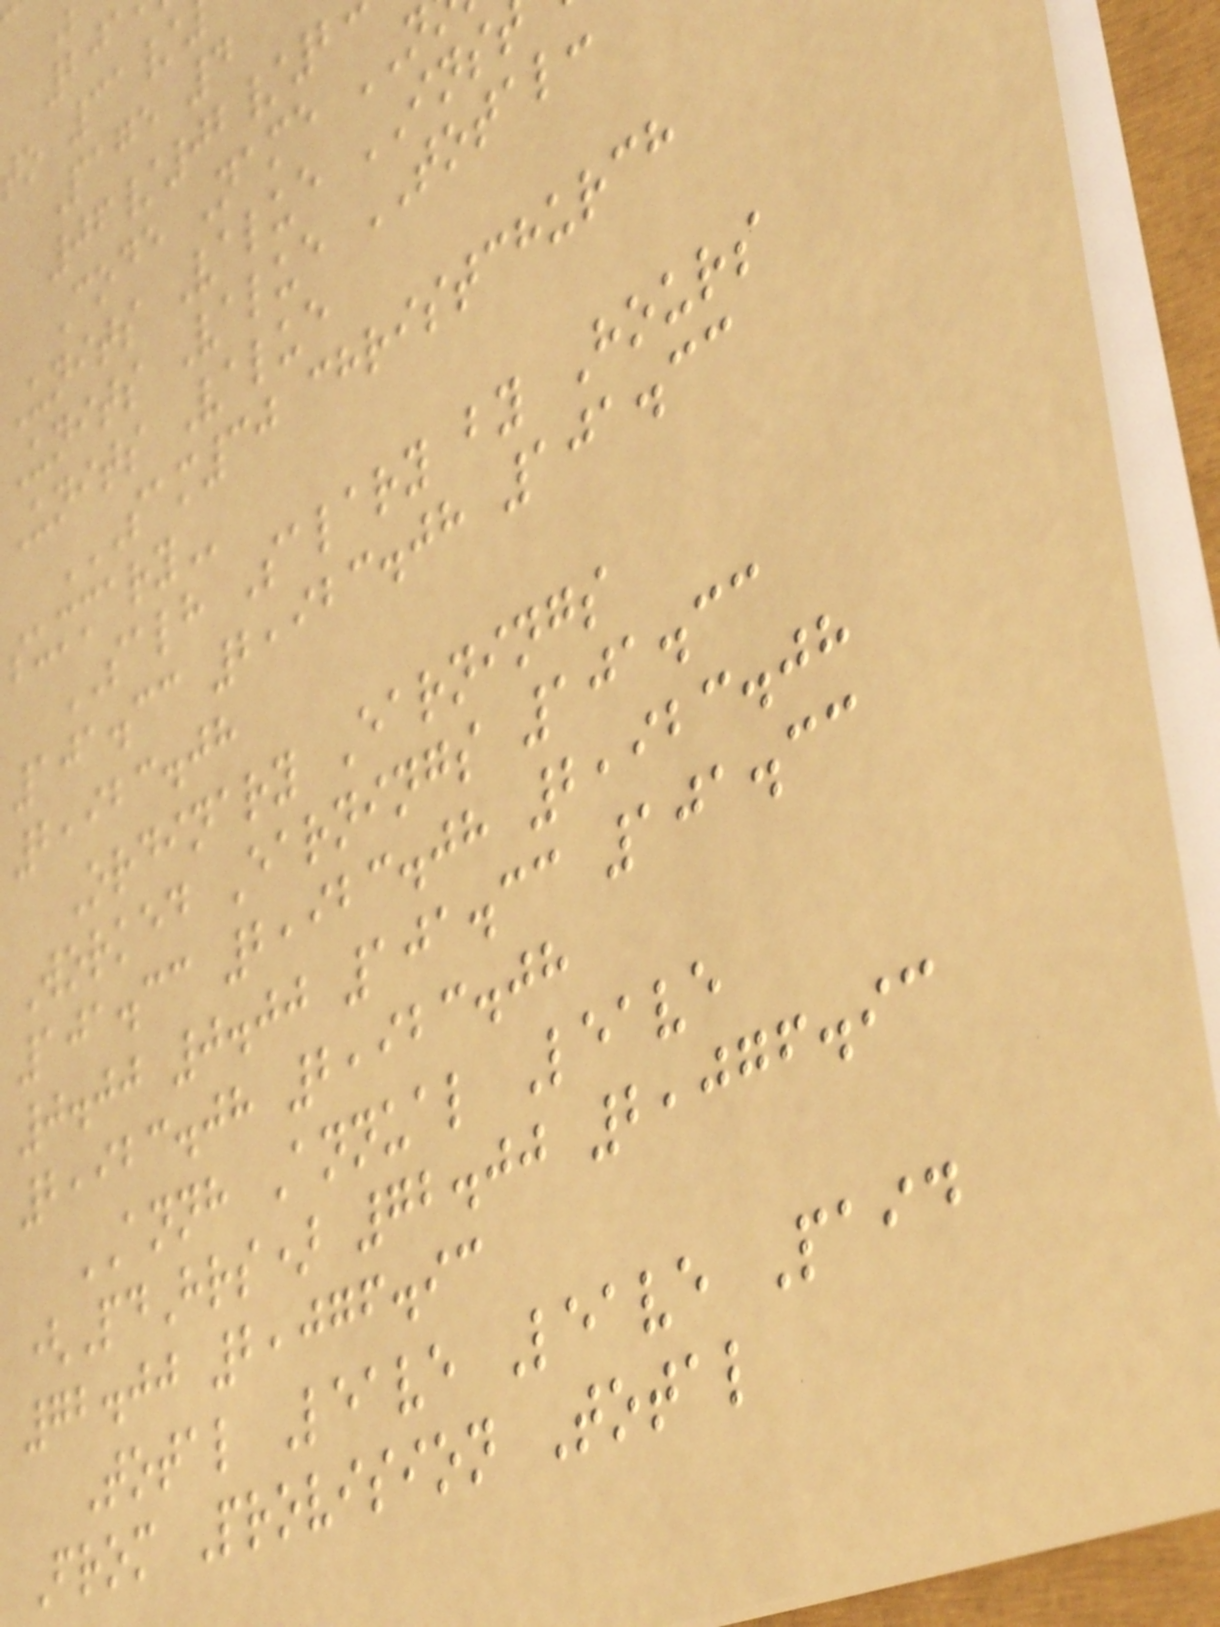to 31/
Page 4
06/02/2
Code Name
Units Value INS
Units Value TOTAL:
Units Value
SAM30 CHRISTCHURCH
SALH Salary by Hours
101.33 2,923.08 101.33
2,923.08
Ordinary Earnings
Worked Earnings 101.33
101.33 2,923.08 2,923.08
0.00 0.00 101.33 101.33
2,923.08 2,923.08
ANNH Annual Leave
(PdHrs) 72.00 2,076.93
72.00 2,076.93
Total Leave Leave Paid
From Provision Total
